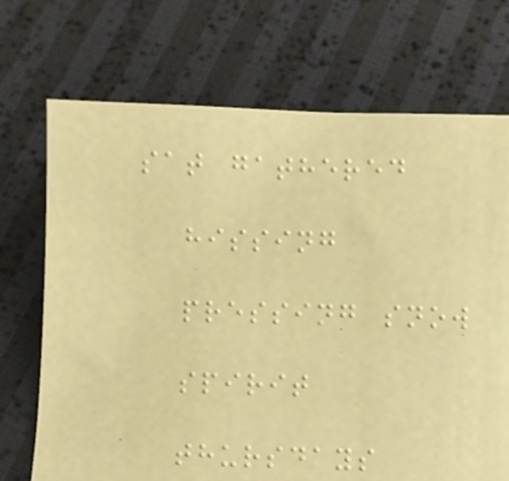sat gathered
hissing
pressing snow
spirit
thursdays
